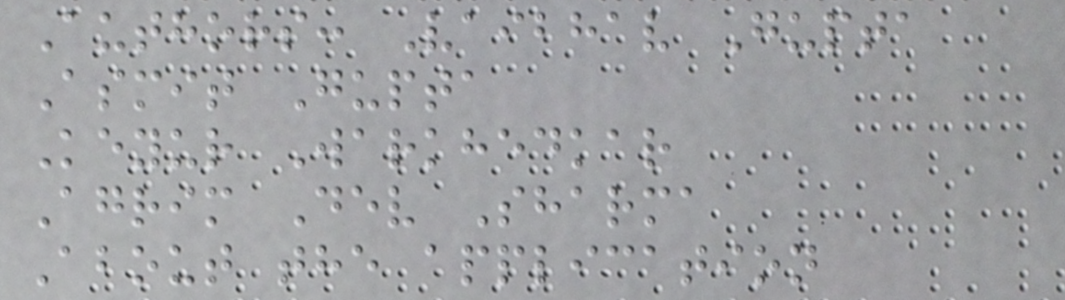Authors: Vaibhav Gupta
Asmit Gupta
Keyur Warkhedkar
Agrim Dev Sharma
About the application
